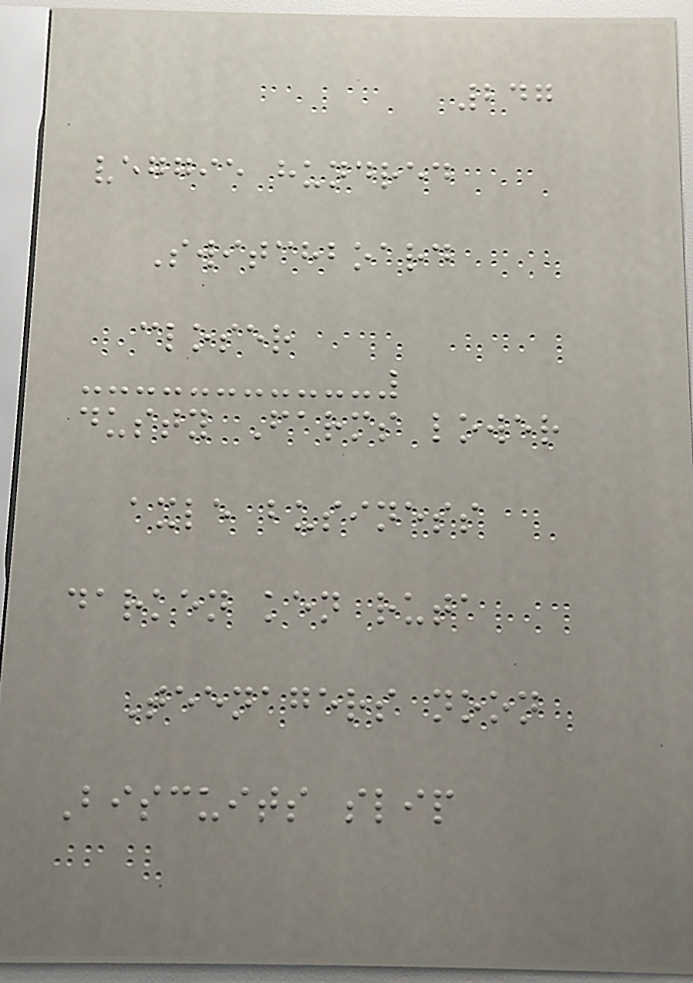247
veggie hundred
Switchboard
closer
dusty Farms lower
axle business
darken ken ruta
Teenagers noon
Biscuits slip
